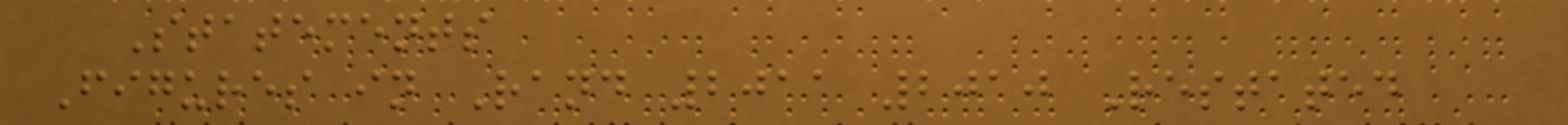Statements
Figures in Rand 2011 2010 Restated
